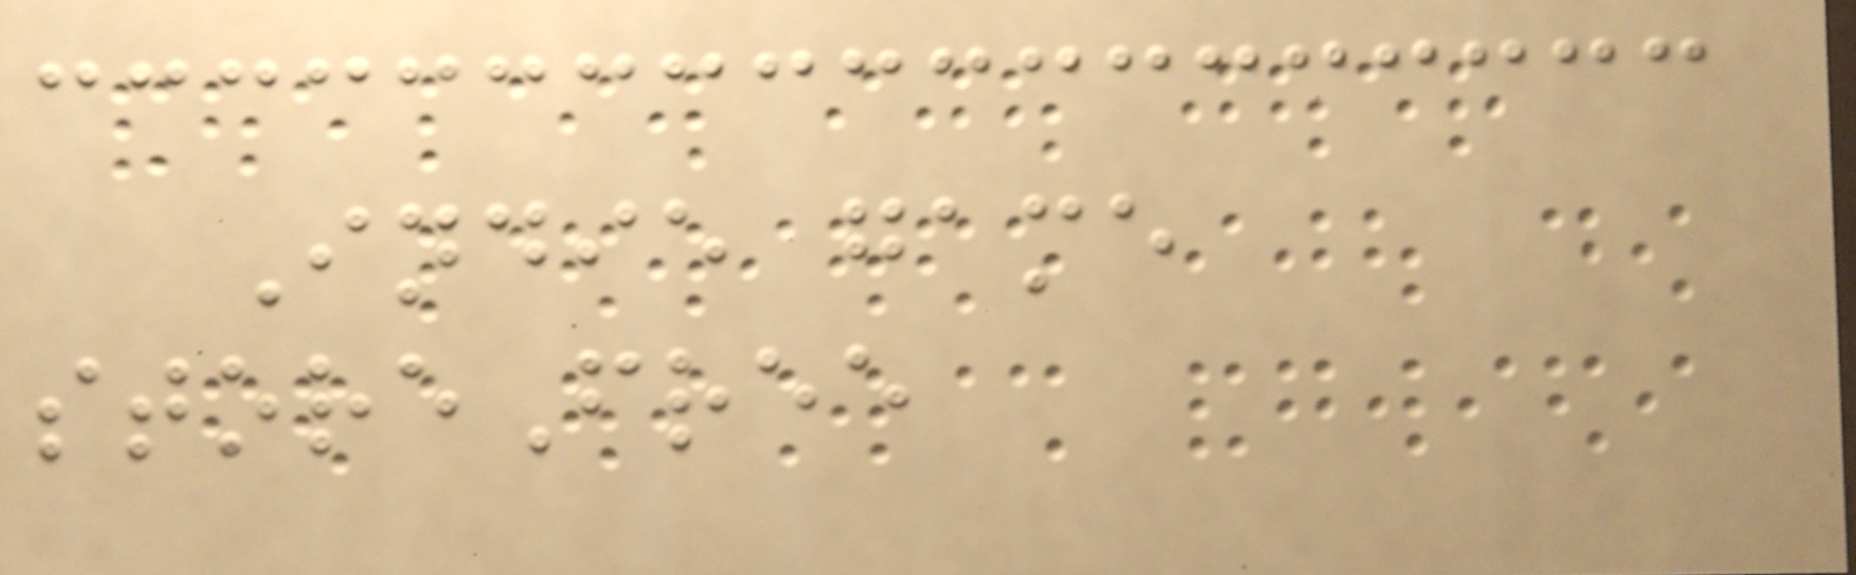Indie game
storeFree
